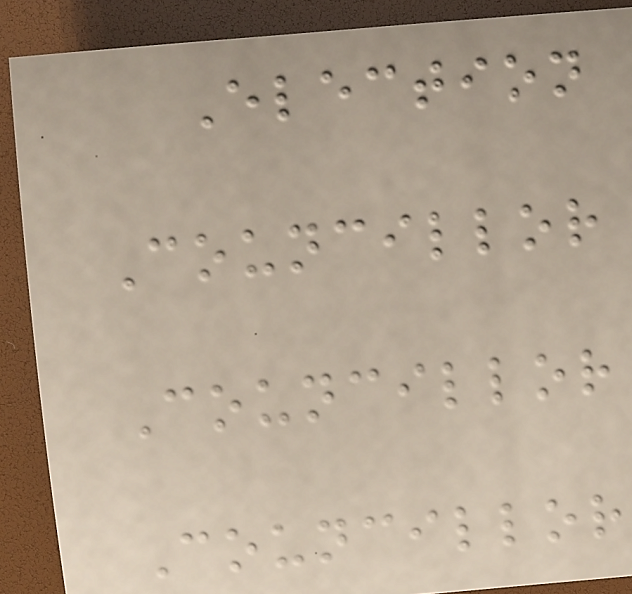Election
Councillor
Councillor
Councillor
